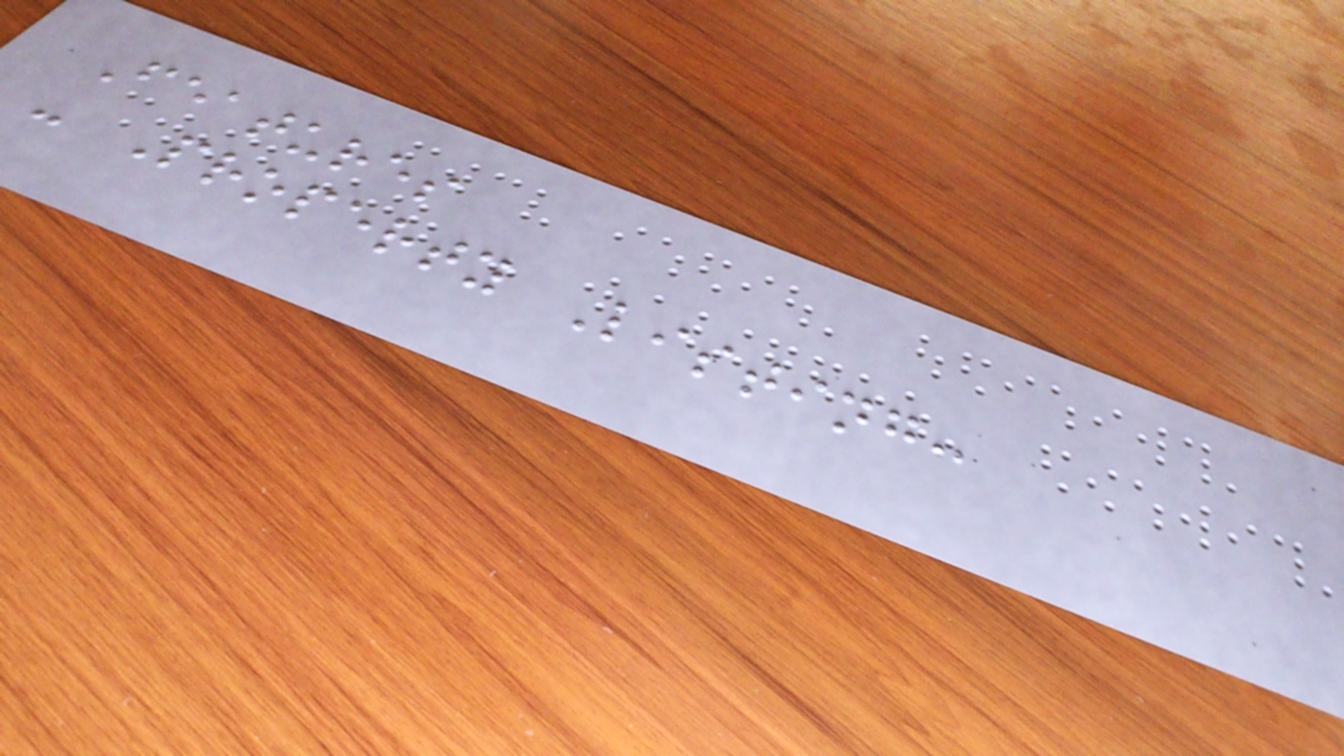Features
- Property Listing:
